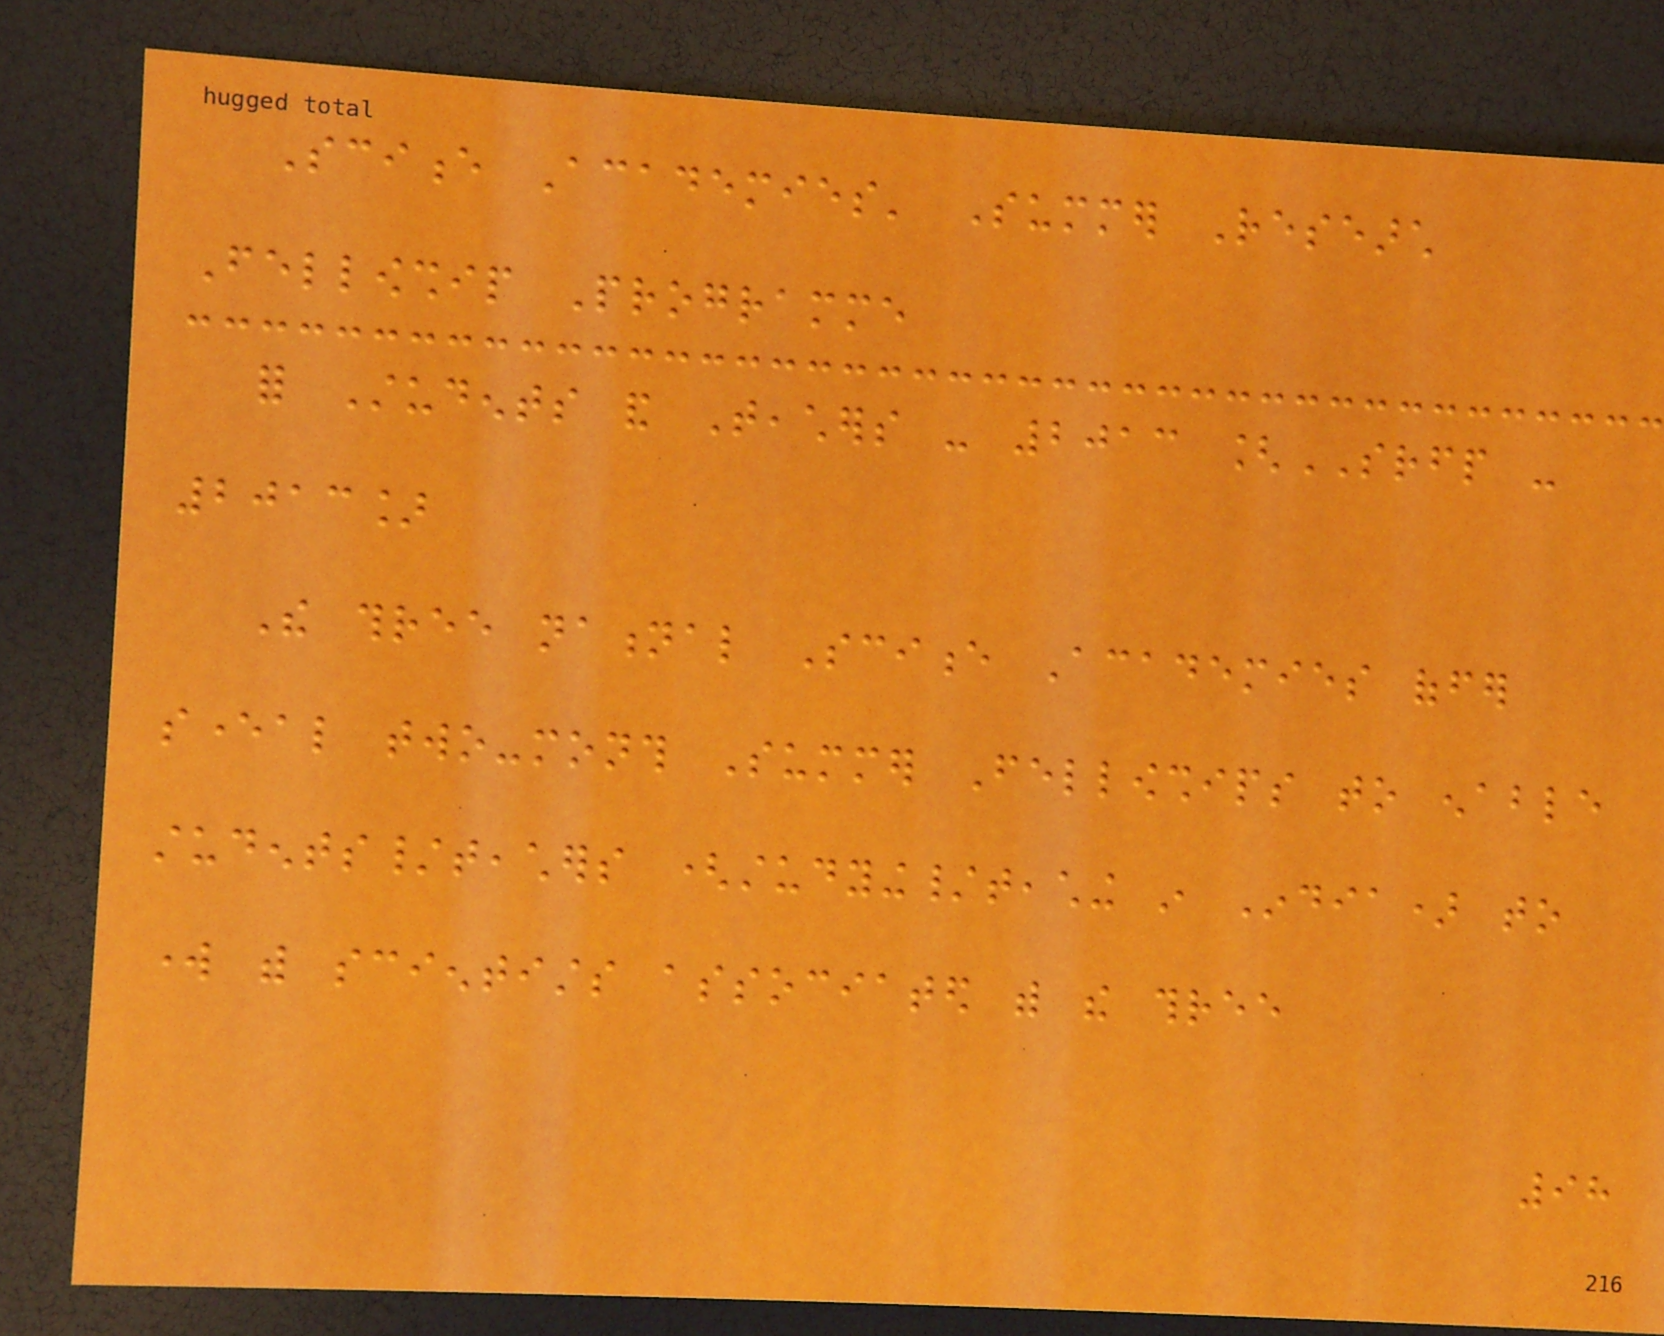Science Academies' Summer Research
Fellowship Programme
for Students and Teachers - 2013 [SRFP -
2013]
The three national Science Academies offer
several two-month Summer Fellowships to enable
students/teachers (studying/teaching in India) to
work with scientists associated with the three
98
